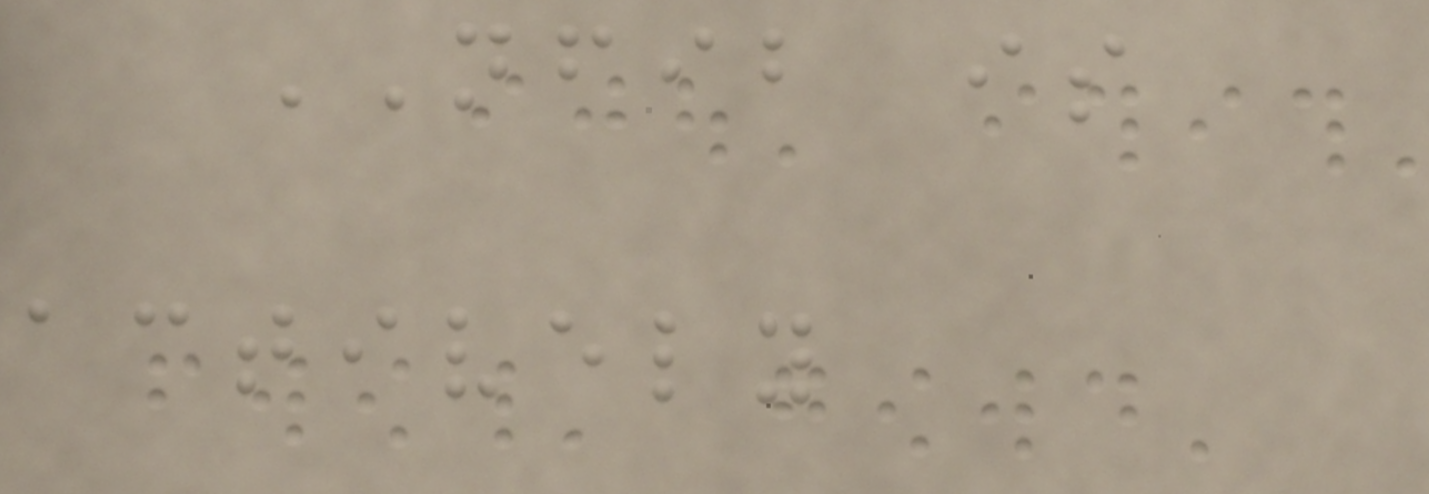NFIB is
actively
